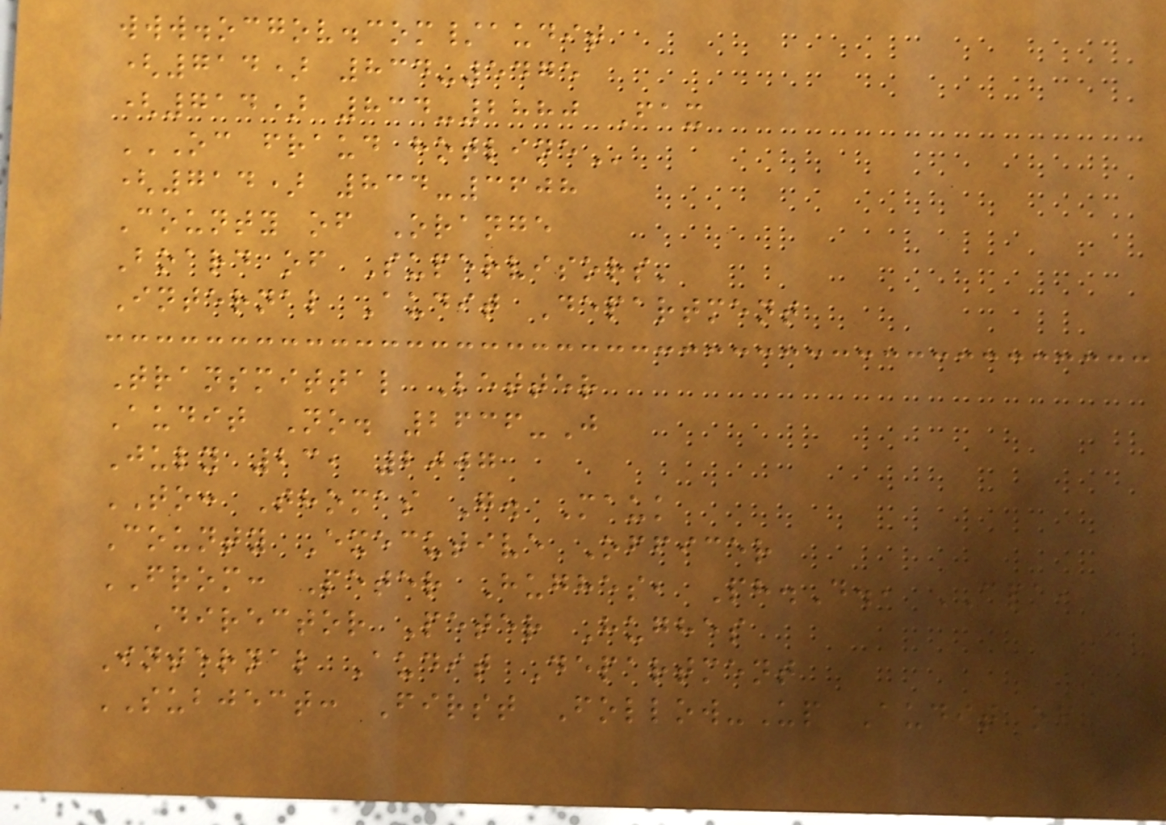www.ocgov.com/audit
(714) 834-5475
(714) 834-2880 Fax
OC FRAUD HOTLINE
(714) 834-3608
County of Orange
Board of Supervisors'
Internal Audit Department
Transmittal Letter
Audit No. 2636-J
July 23, 2007
TO: Thomas G. Mauk
County Executive Officer
FROM: Peter Hughes, Ph.D., CPA,
Director Peter Hughes
Internal Audit Department
SUBJECT: First Follow-Up Audit of
